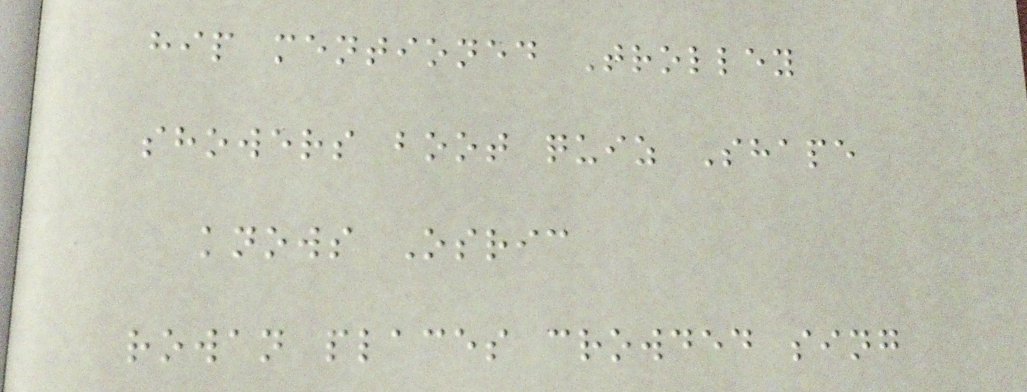hip mentioned Trolley
showers boot quiz Shape
knows Osric
rowan places crowded sing
